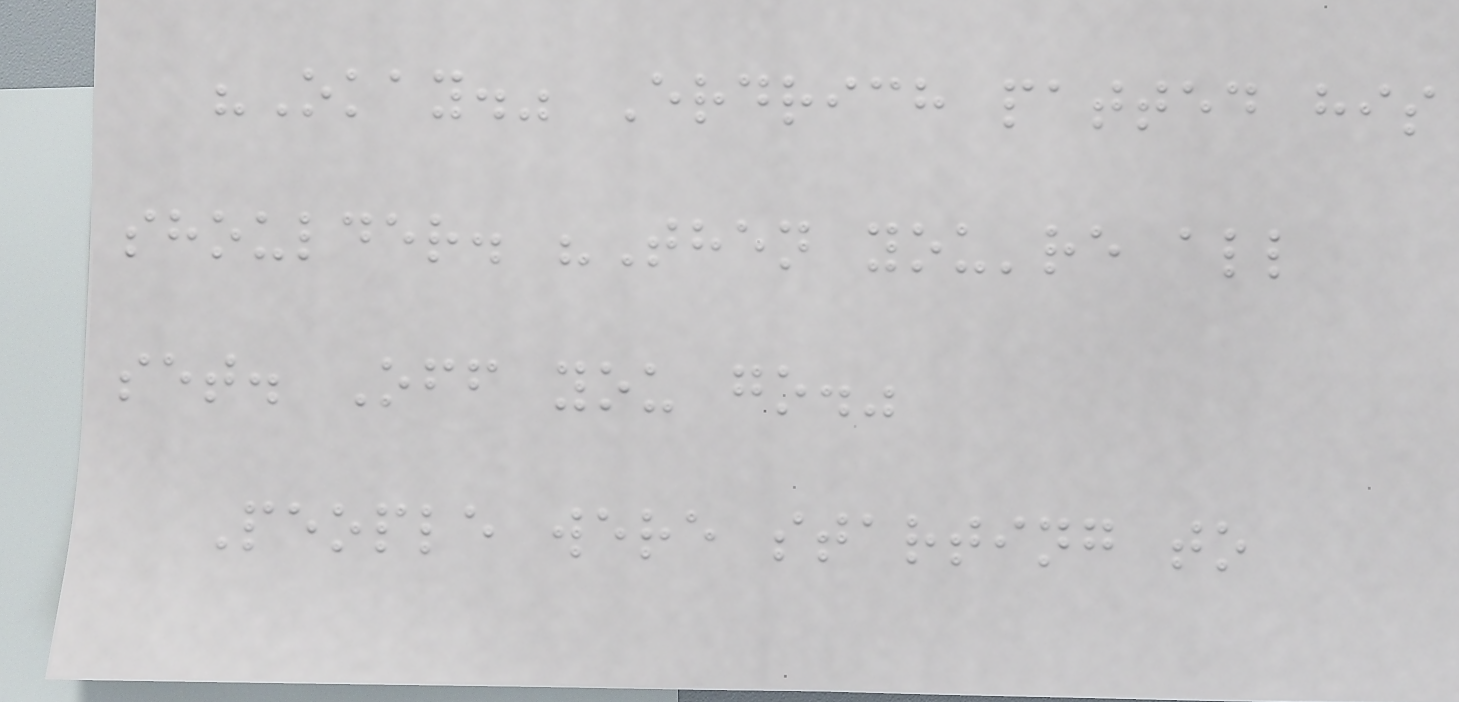"Okay." Erdrich patted his
shoulder. "Then you're all
set. Off you go."
People were starting to
